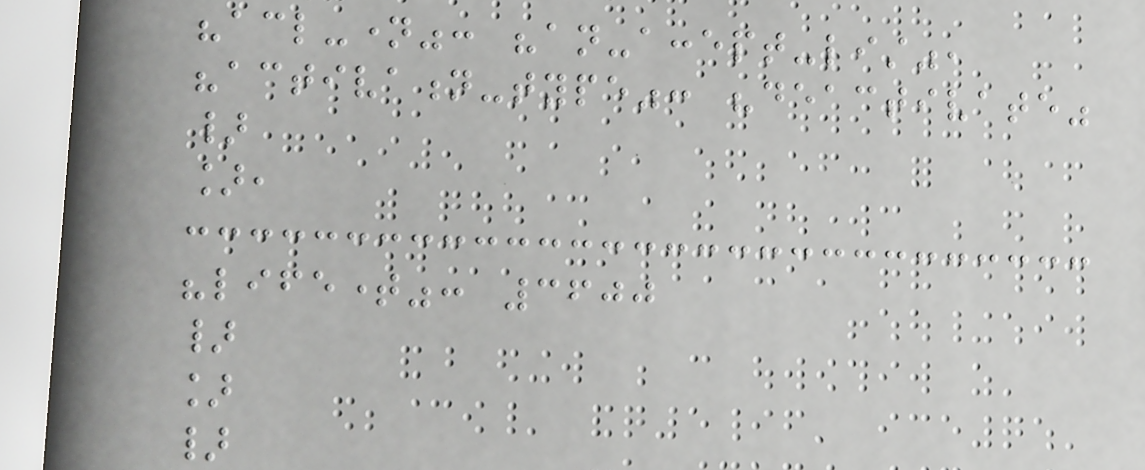"acl-name": "an-accept-list",
"activation-type": "deactivate"
}
],
"lifetime": 3600
}
]
}
